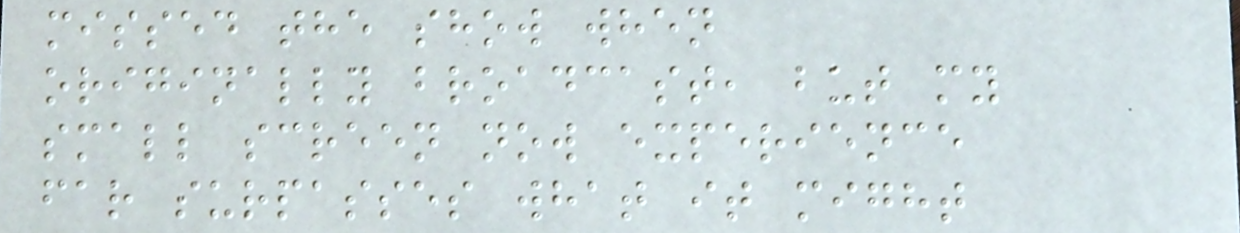missed the show when
originally broadcast, but my
small screen now experience
far surpasses what it might
